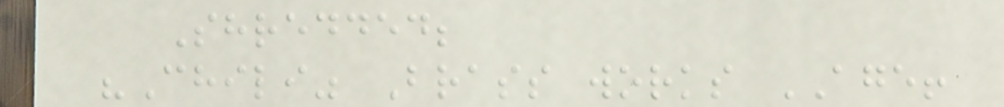Shredded;
"Chili" Brass works AGE!
